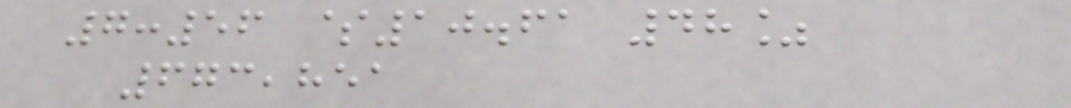7:56 $10.61 48%
673,851
